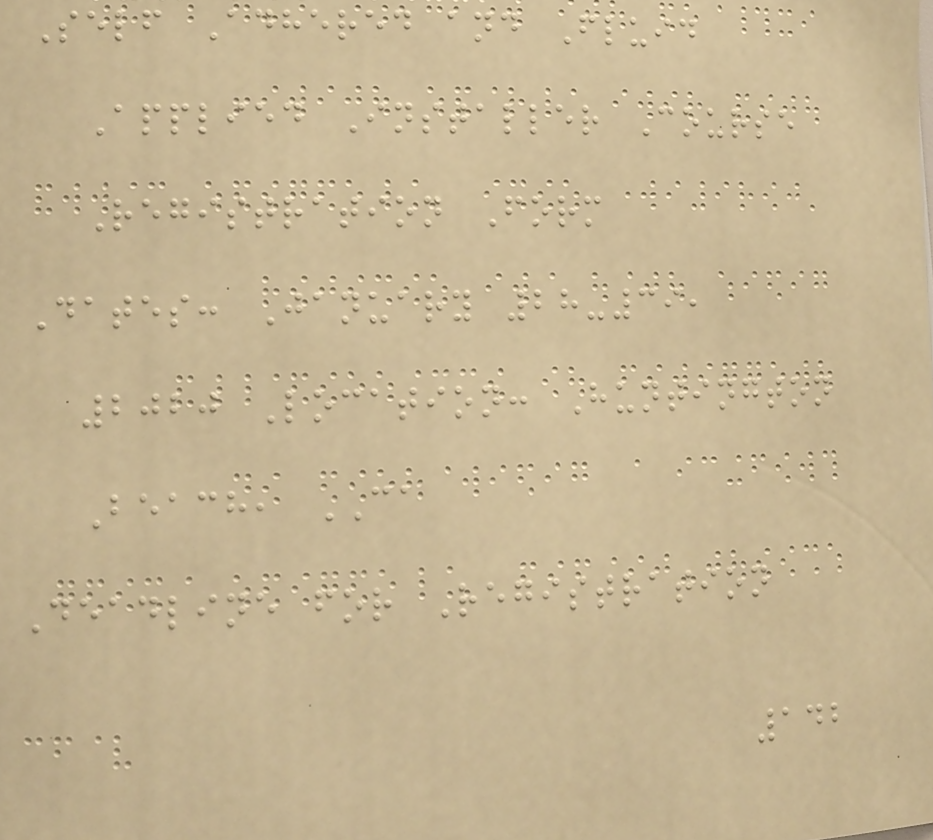Self Adhered and Fluid
Applied Installer Course
Registration Form
Dates: January 28-39,
2020 Location: Huntington
Beach, CA
Deadline for Registration
142
